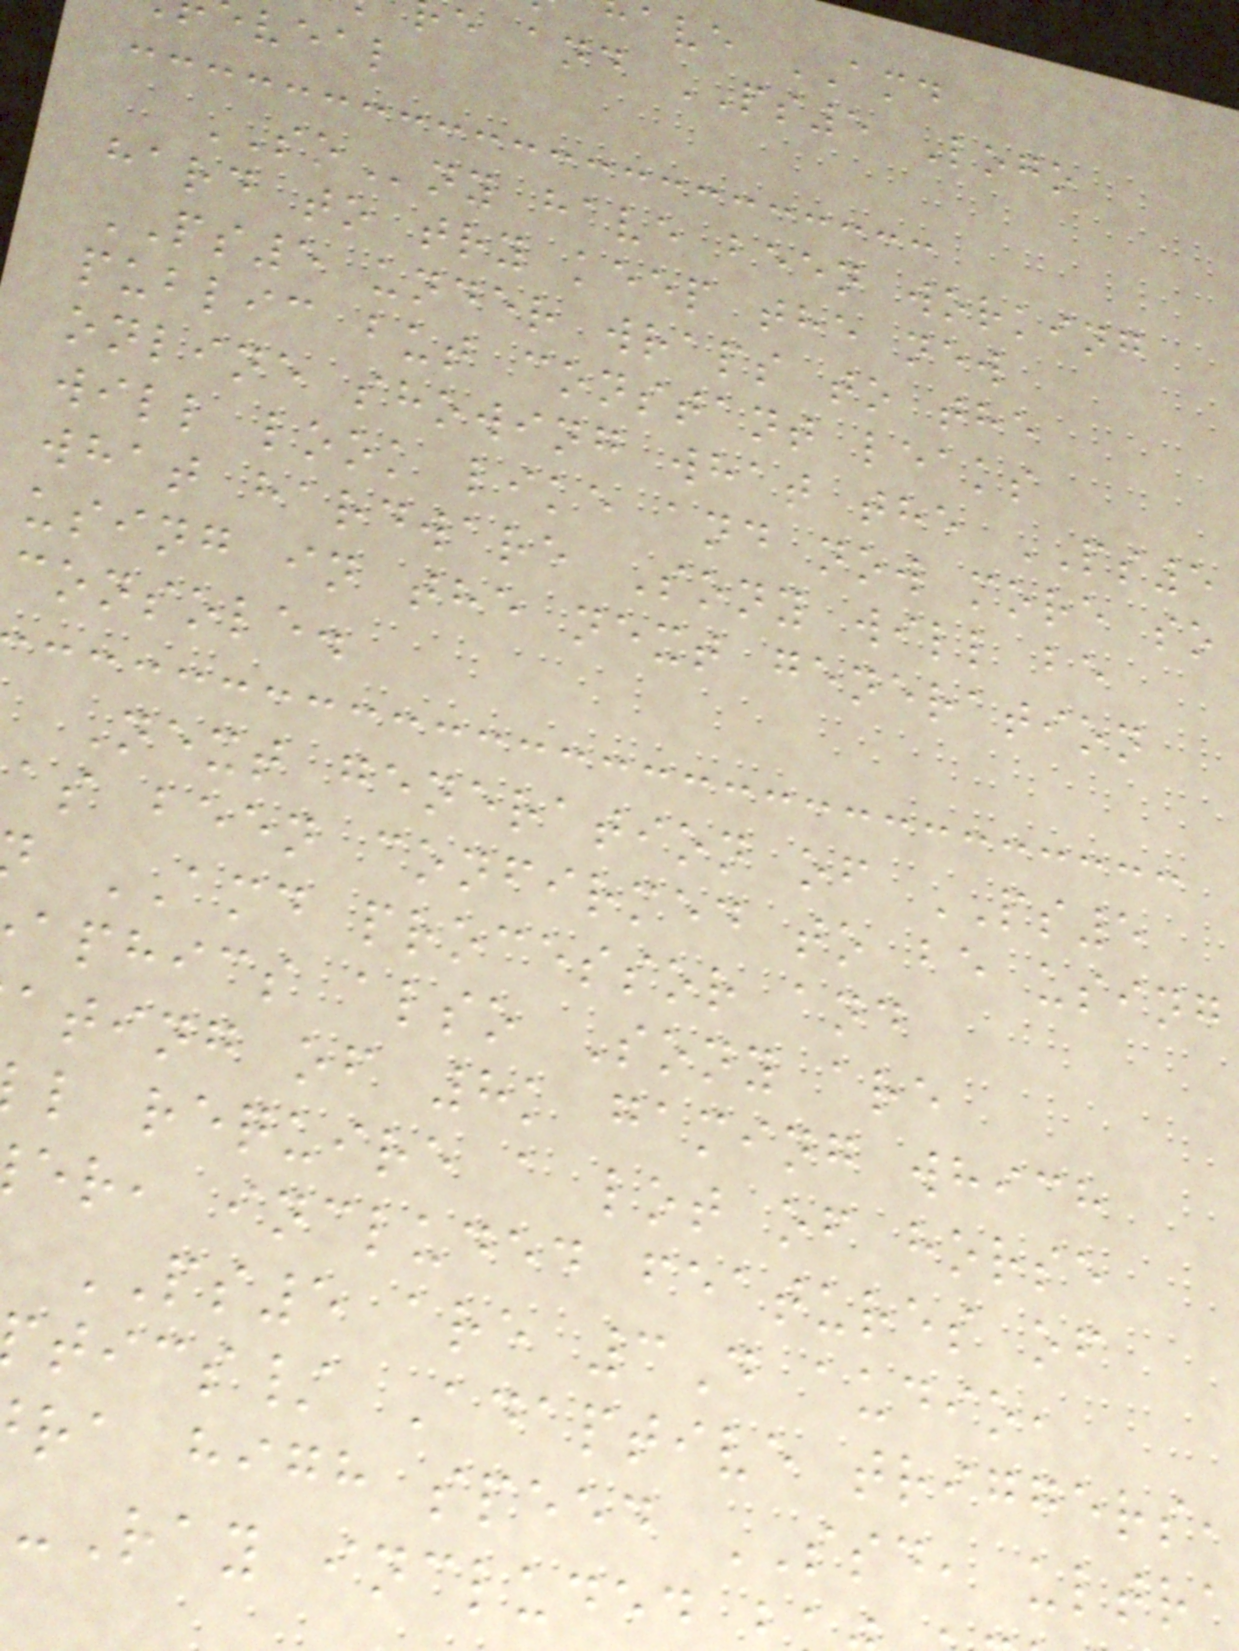ave AMD
e and PS5 Logo
veal
SOny have been working
hard to try keep the new
PS5 under wraps to the
public but constant leaks
online showing what the PS5
will look like and now more so
what hardware Sony will be
using in the next generation
console.
Next generation of PS5
as been confirmed to be using
AMD processor and
aphics also Sony are
ating of 8k gaming which
l require a lot of horse
er, included features of
PS5 are 3D audio,
tics/ Adaptive triggers,
ra high speed SSD, ultra
-Ray included
